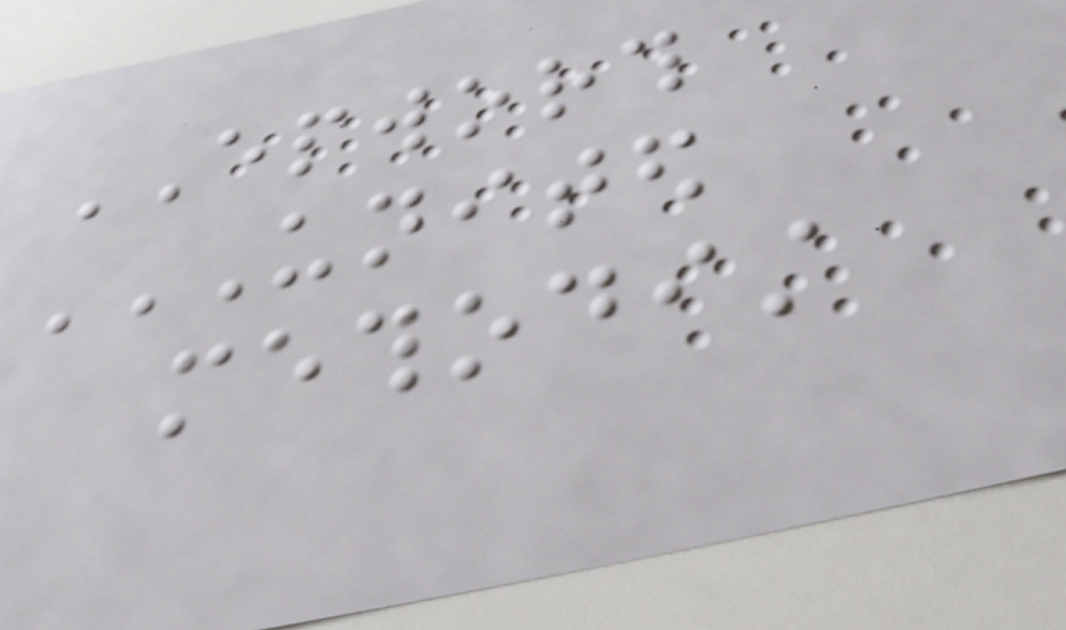EPWORTH
UNITED
METHODIST
